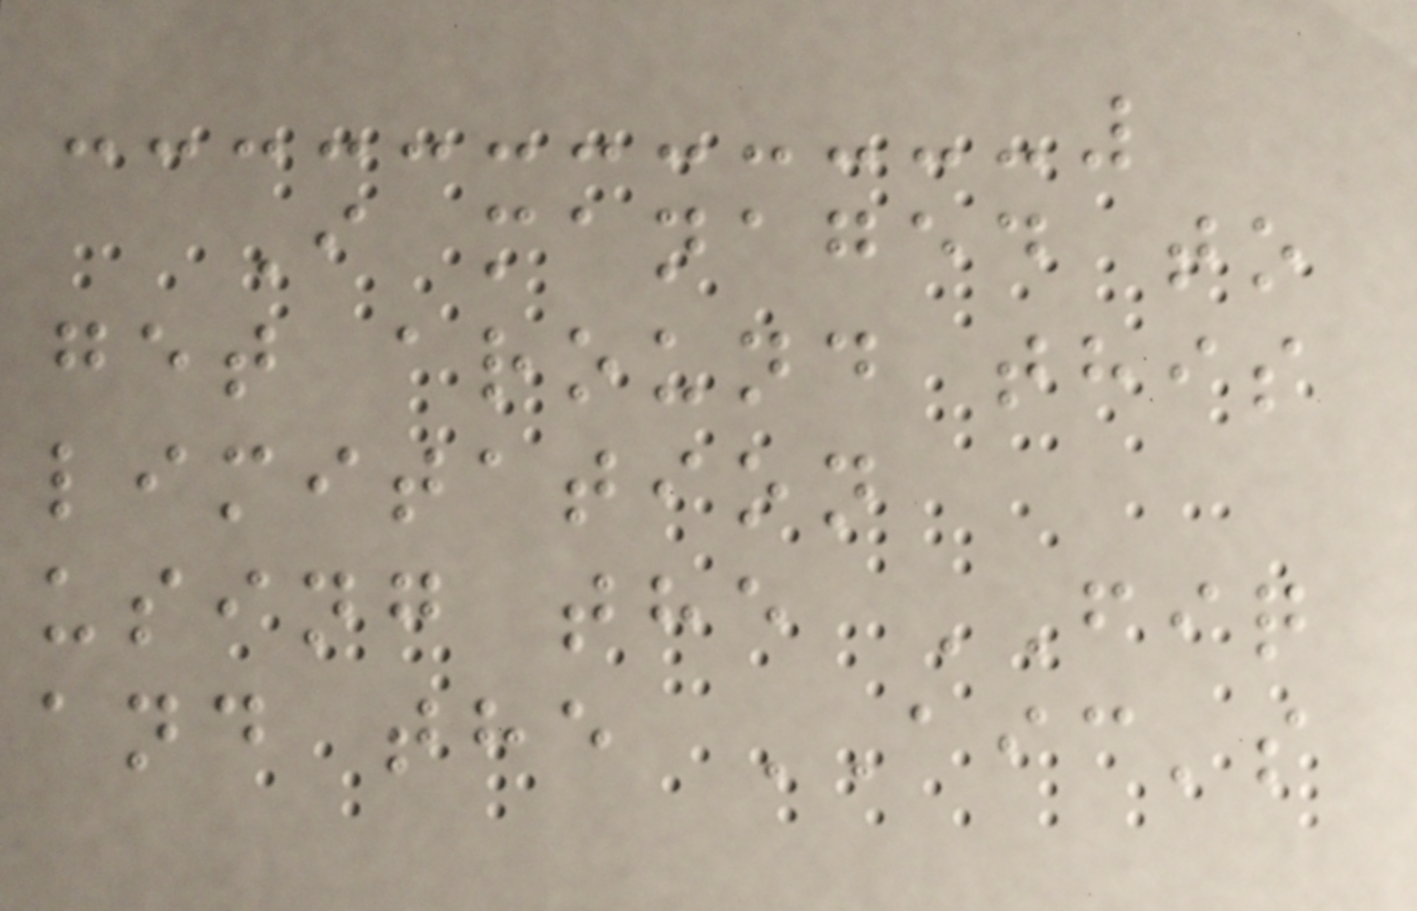I managed to
get around this
limitation
using the FIQ
and the AIC's
